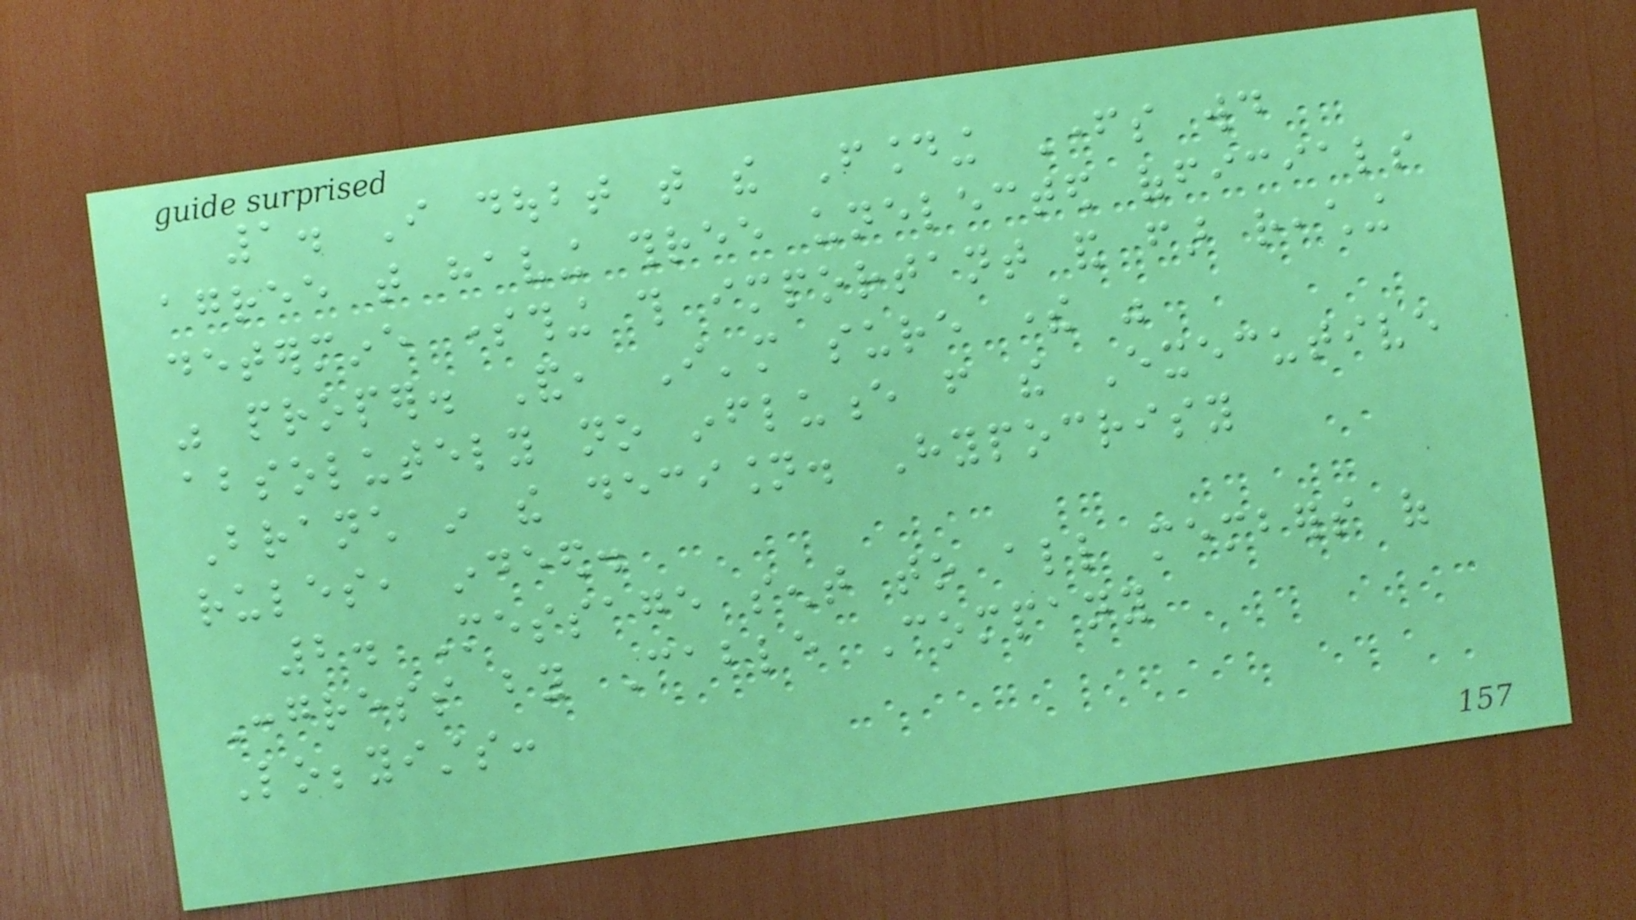1. I doubt that the Founding Fathers would
agree that having three unelected officials
determine something this important and far reaching
was proper. And, I'm sure there was
absolutely no influence from the Executive
Branch in the decision. Hypocrisy
rules, indeed.
2. Message sent to all members of
Congress by Cable Company
Lobbyists:
